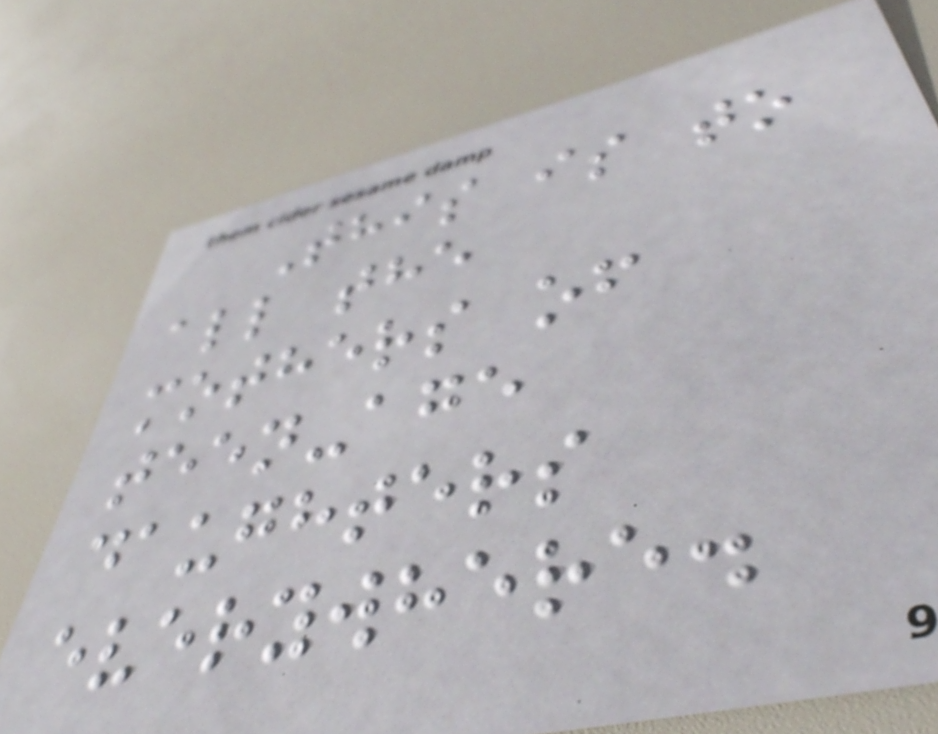This is to
all the
mothers of
teen-age
daughters
everywhere.
